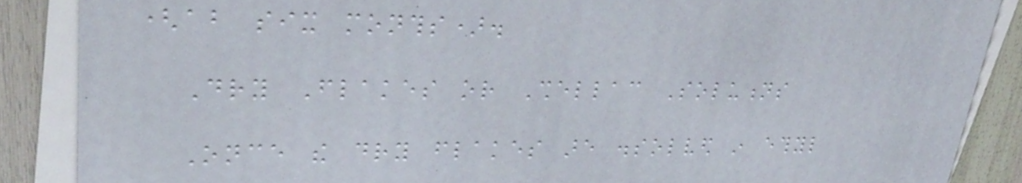(about six months).
Dry Flakes or Shellac Solutions
Once the dry flakes are dissolved in ethyl
